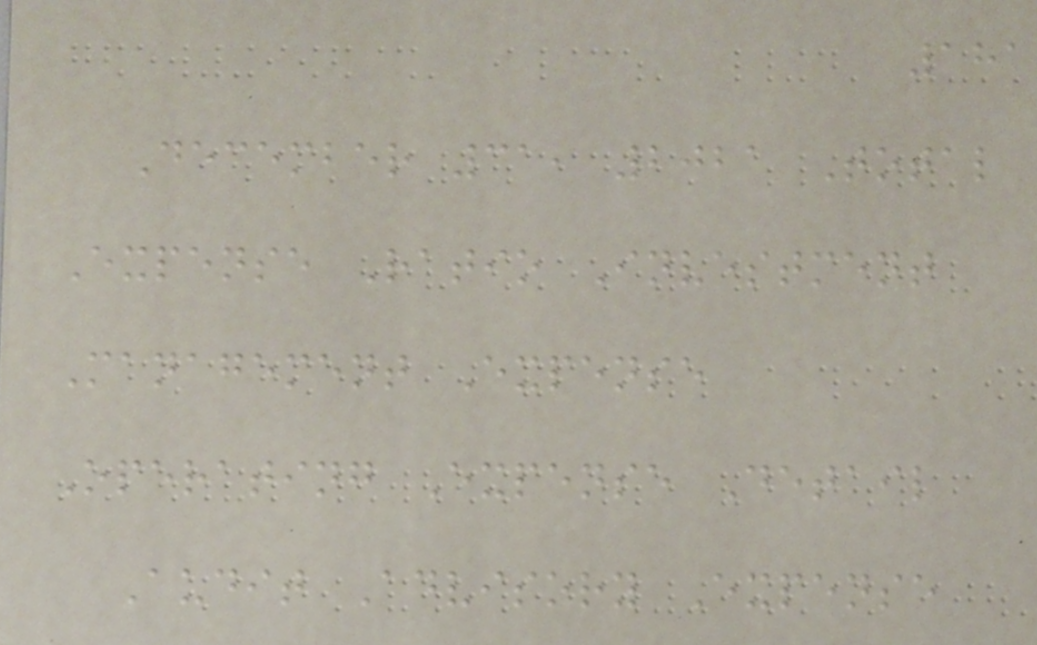181
December 31, 2021 Total
Expense Ratio Investment
Management Expense
Operating Expense Detail
Audit Advisory Expense
